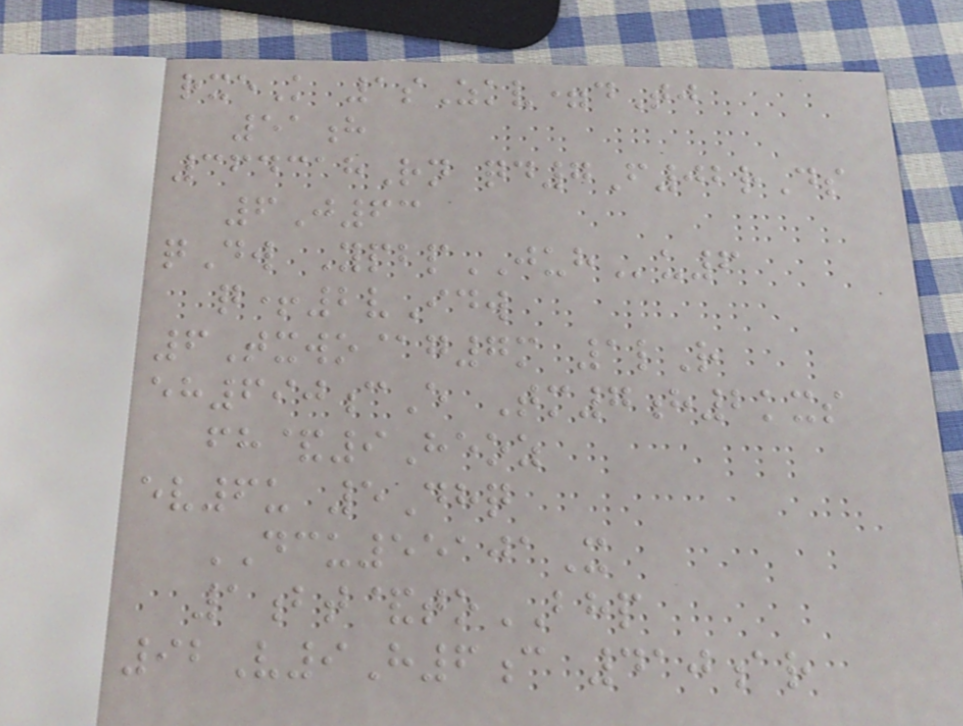rxeK 1sZkv=dTj
51h
364318Rn qd7F02rDs
6J63
qDw YpbpJUHu6
q+2vIdw
6Txwo@g7m 1lR
eh690cE Tm7h2kxs
fh&9Heoz
ev6u 5Dhq
DCU55101X
1bt&toBHP
92V9H6c 410ar
